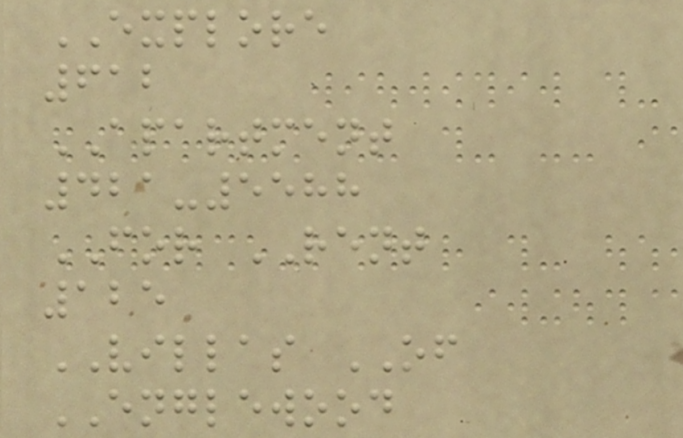EXPLORE
612
APARTMENT
421-5588
FOR RENT
125
VILLAS OF
ENGLEWOOD
